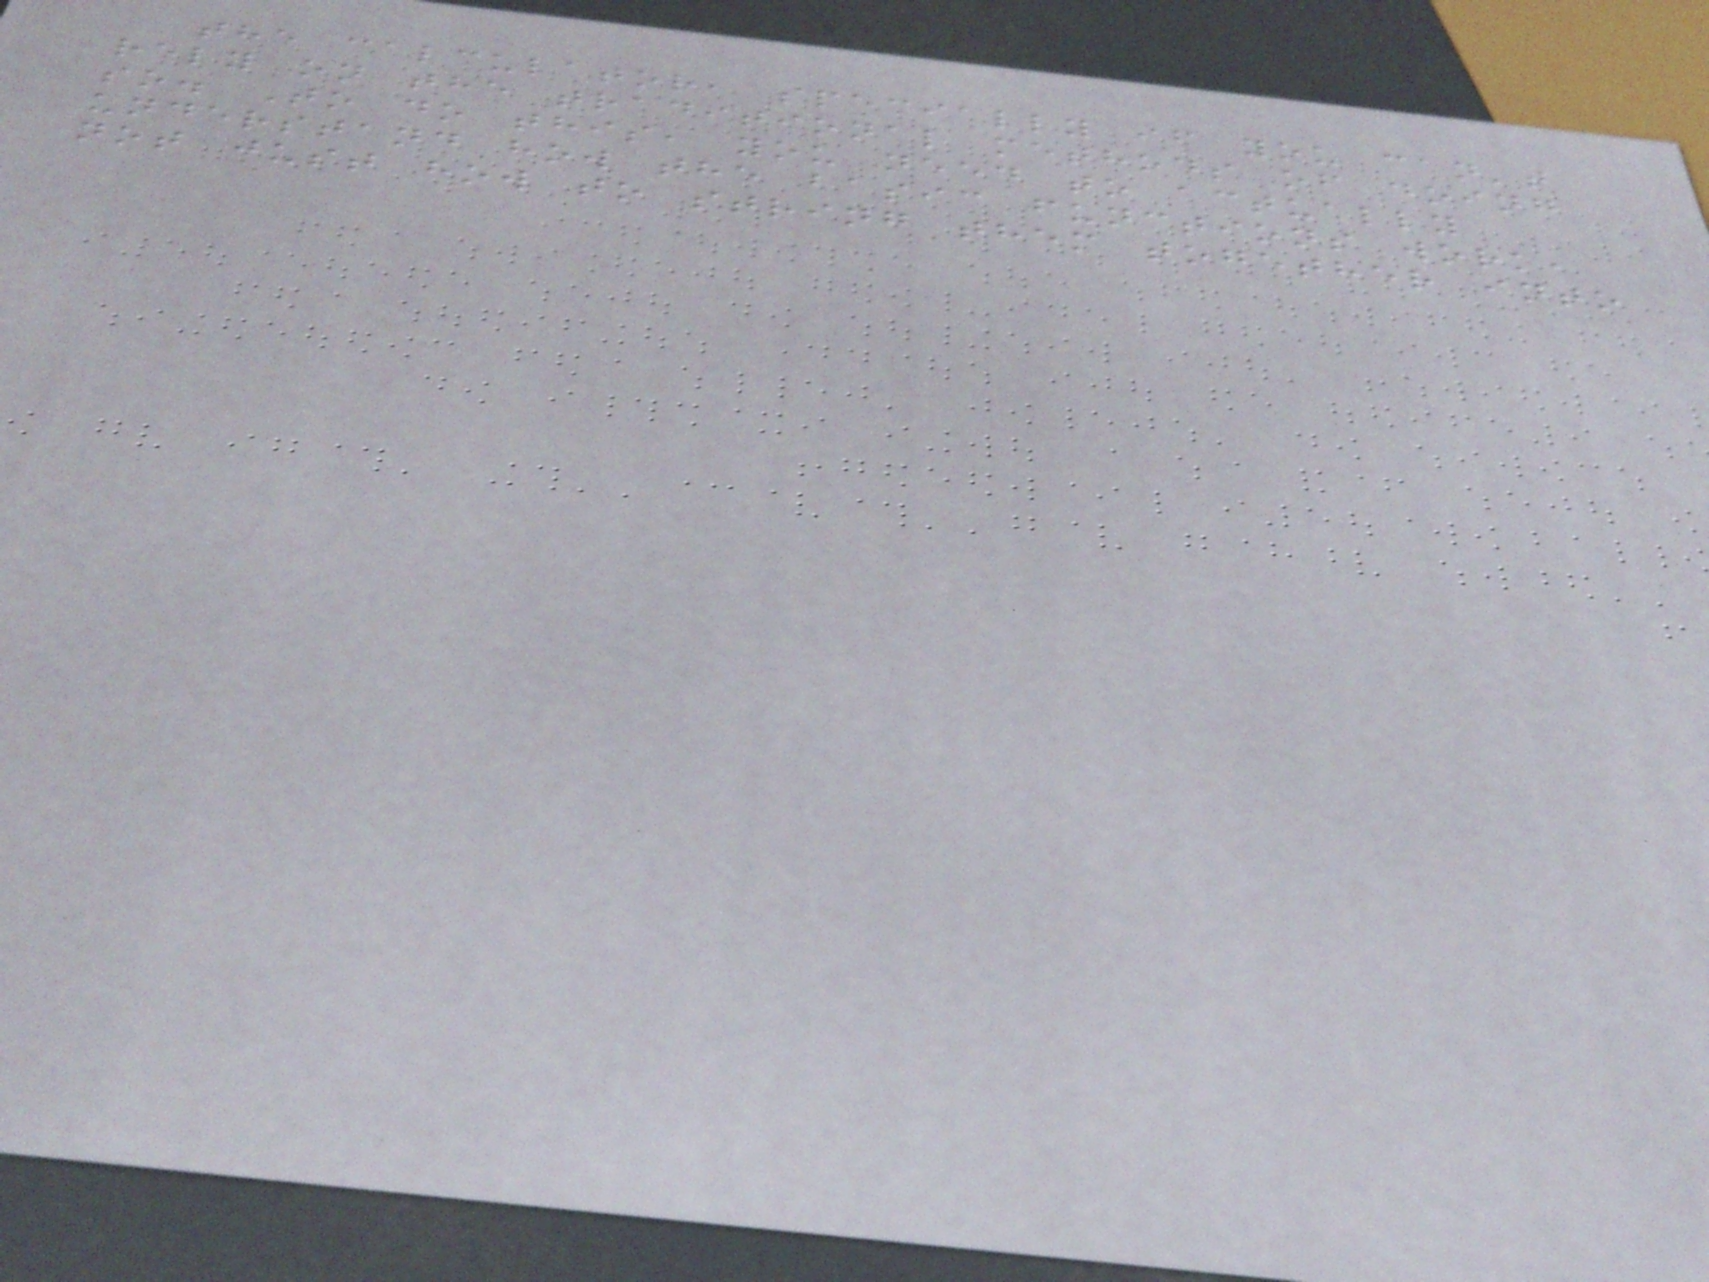the calculator, specially if you can't
rely on the traditional methods of doing
so. To do this, you need to actually
understand how the basic functions work,
not just how to string them together into
